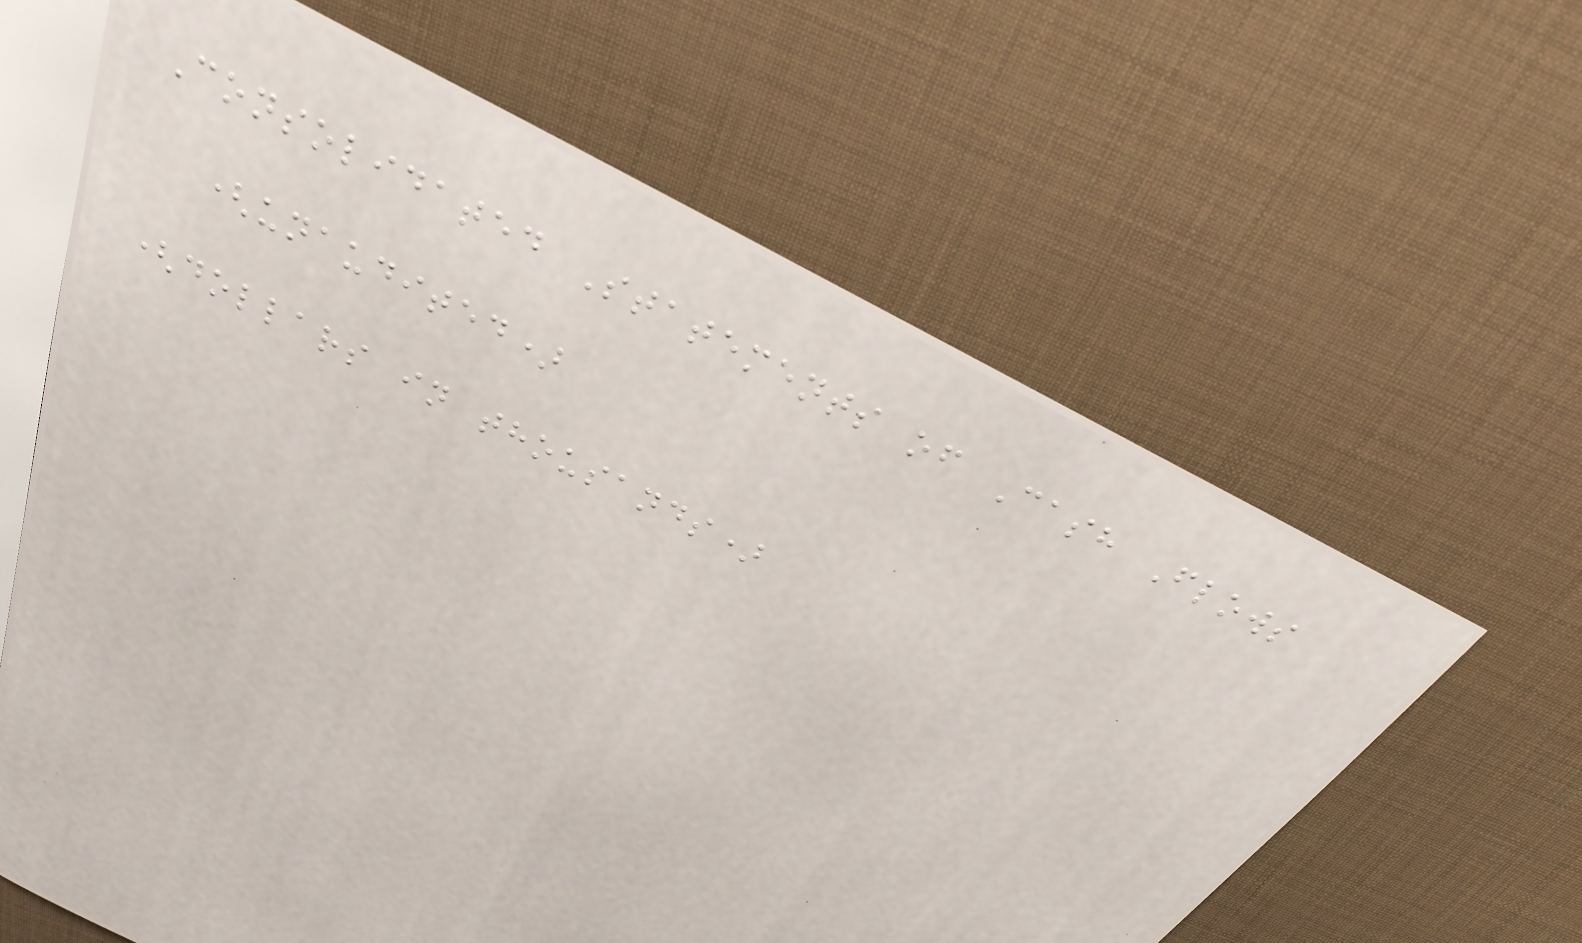Consolidated Statements of Cash Flows
(unaudited)
(dollars in thousands)
